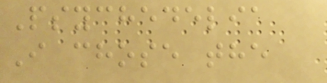Psychedelia
I chose the
